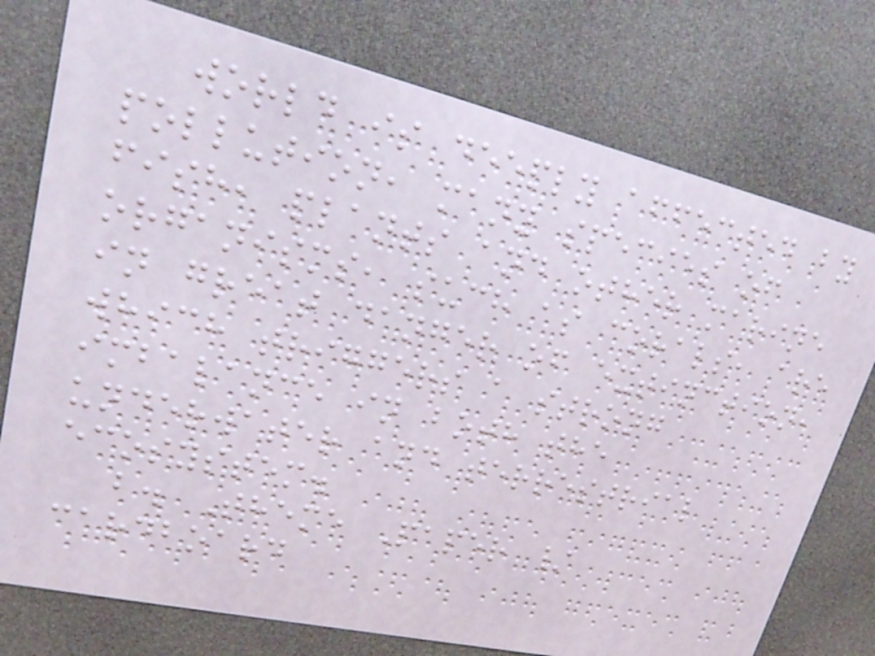world is deeply affected by
pollution, many species of
fish, plants and other marine
organisms, such as corals, are
in great danger of extinction,
which triggers a strong
imbalance in both the
underwater and terrestrial
ecosystem.
b. Theme Paper /
cardboard
